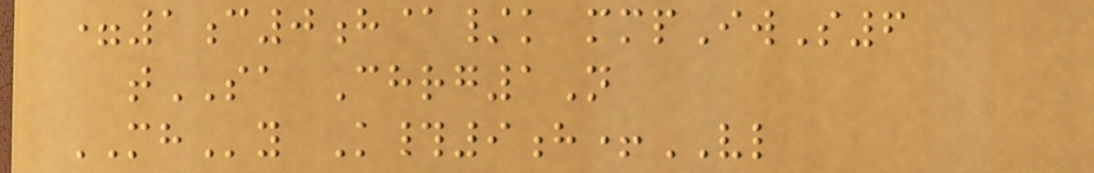=1c0h@/k mmpIwS6
tSA Chrg1N
MHy K#9h+VL
